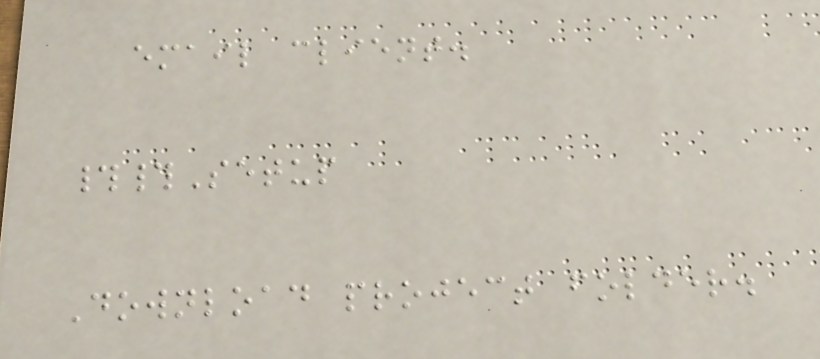email client.
##Setup
Download project folder.
